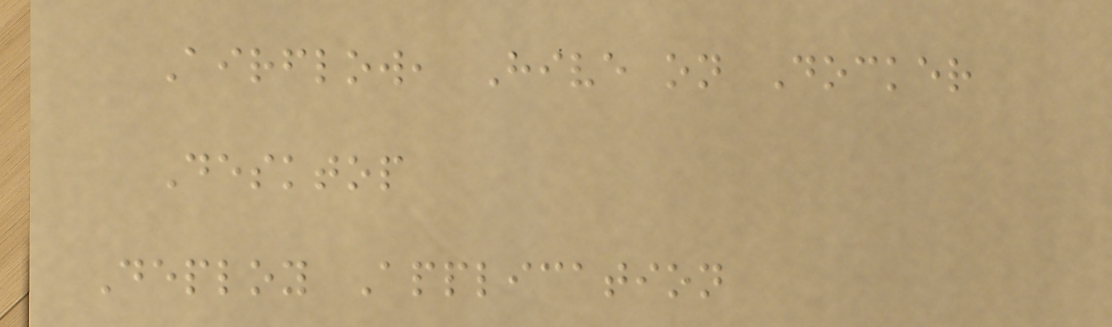Airflow, Hive on Docker
Desktop
Deploy Application
